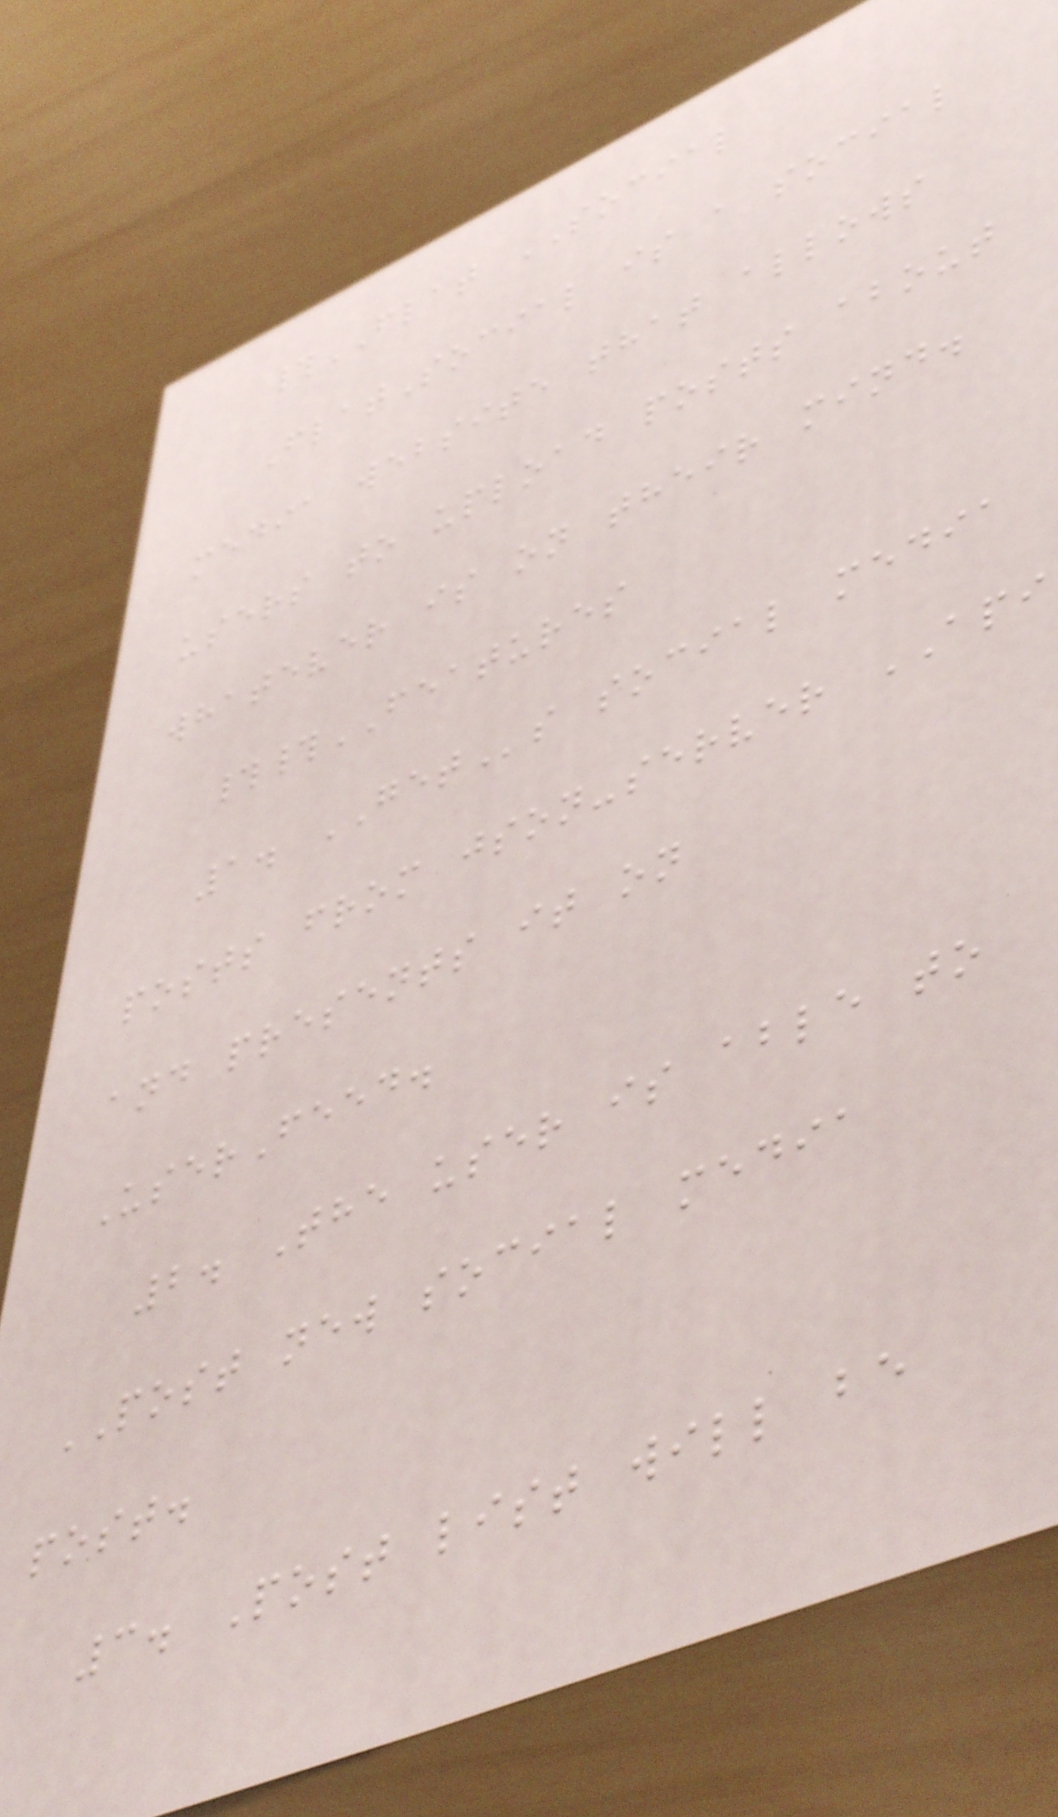#FLAT SOCIAL
FlatSocial is a social
media website that allows
users to upload posts about
whatever is on their mind.
##FEATURES
1. GETs social media
posts from json-server API
and presents it on
UserFeed.
2. The user is able to
POST new social media
post.
3. Post list will be
